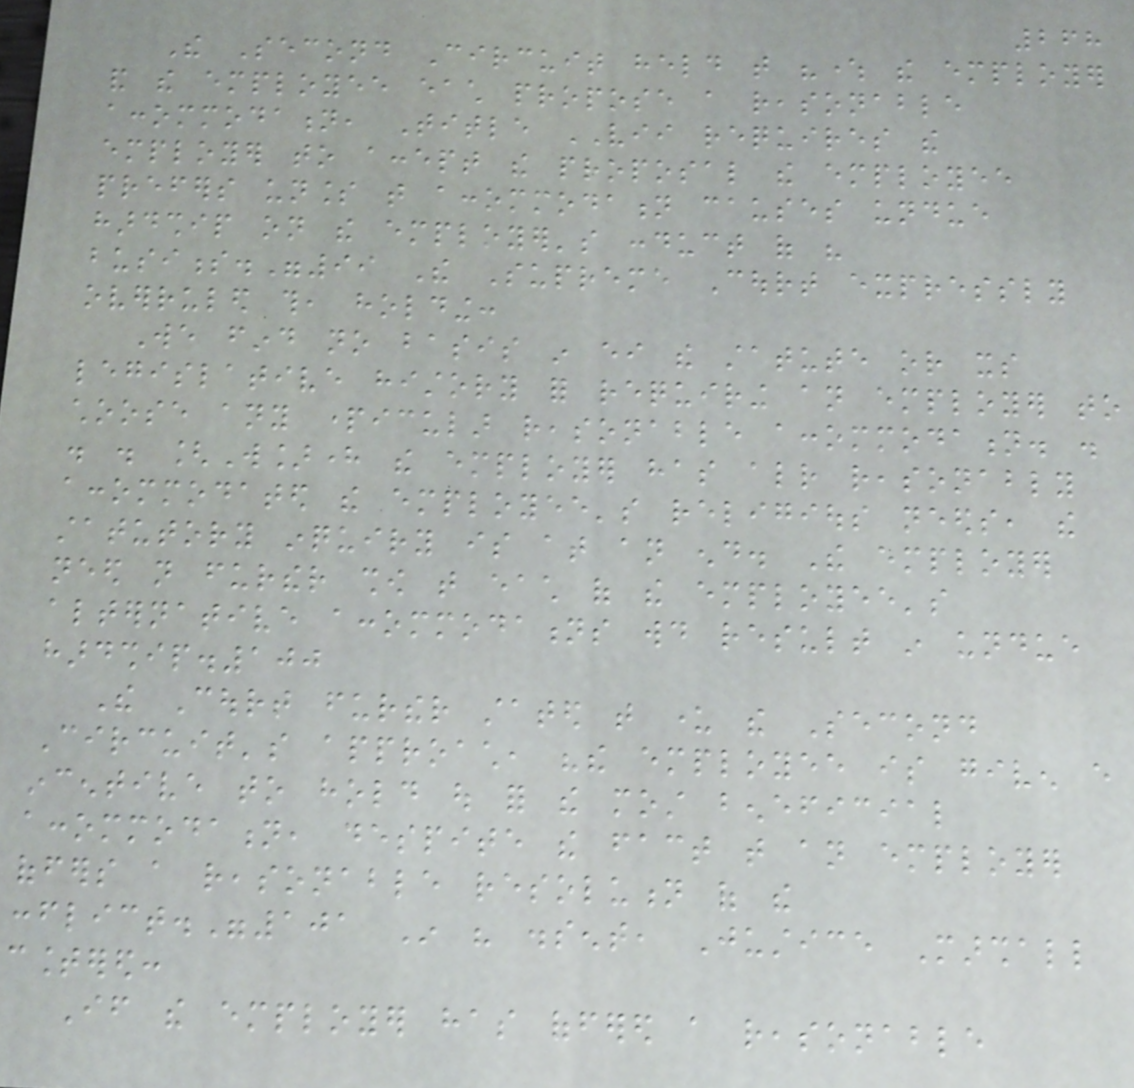268
The Second Circuit held that "where the employer
and the employee each propose a reasonable
accommodation, Title VII requires the
employer to accept the proposal the employee
prefers unless that accommodation causes undue
hardship on the employer's conduct of his
business."99 The Supreme Court expressly
overruled this, holding:
We find no basis in either the statute or its
legislative history for requiring an employer to
choose any particular reasonable accommodation. .
. . [W]here the employer has already reasonably
accommodated the employee's religious needs, the
statutory inquiry is at an end. The employer
need not further show that each of the employee's
alternative accommodations would result in undue
hardship.100
The Court further stated that under the Second
Circuit's approach, "the employee is given every
incentive to hold out for the most beneficial
accommodation, despite the fact that an employer
offers a reasonable resolution of the
conflict."101 In his dissent, Justice Marshall
countered:
If the employer has offered a reasonable
